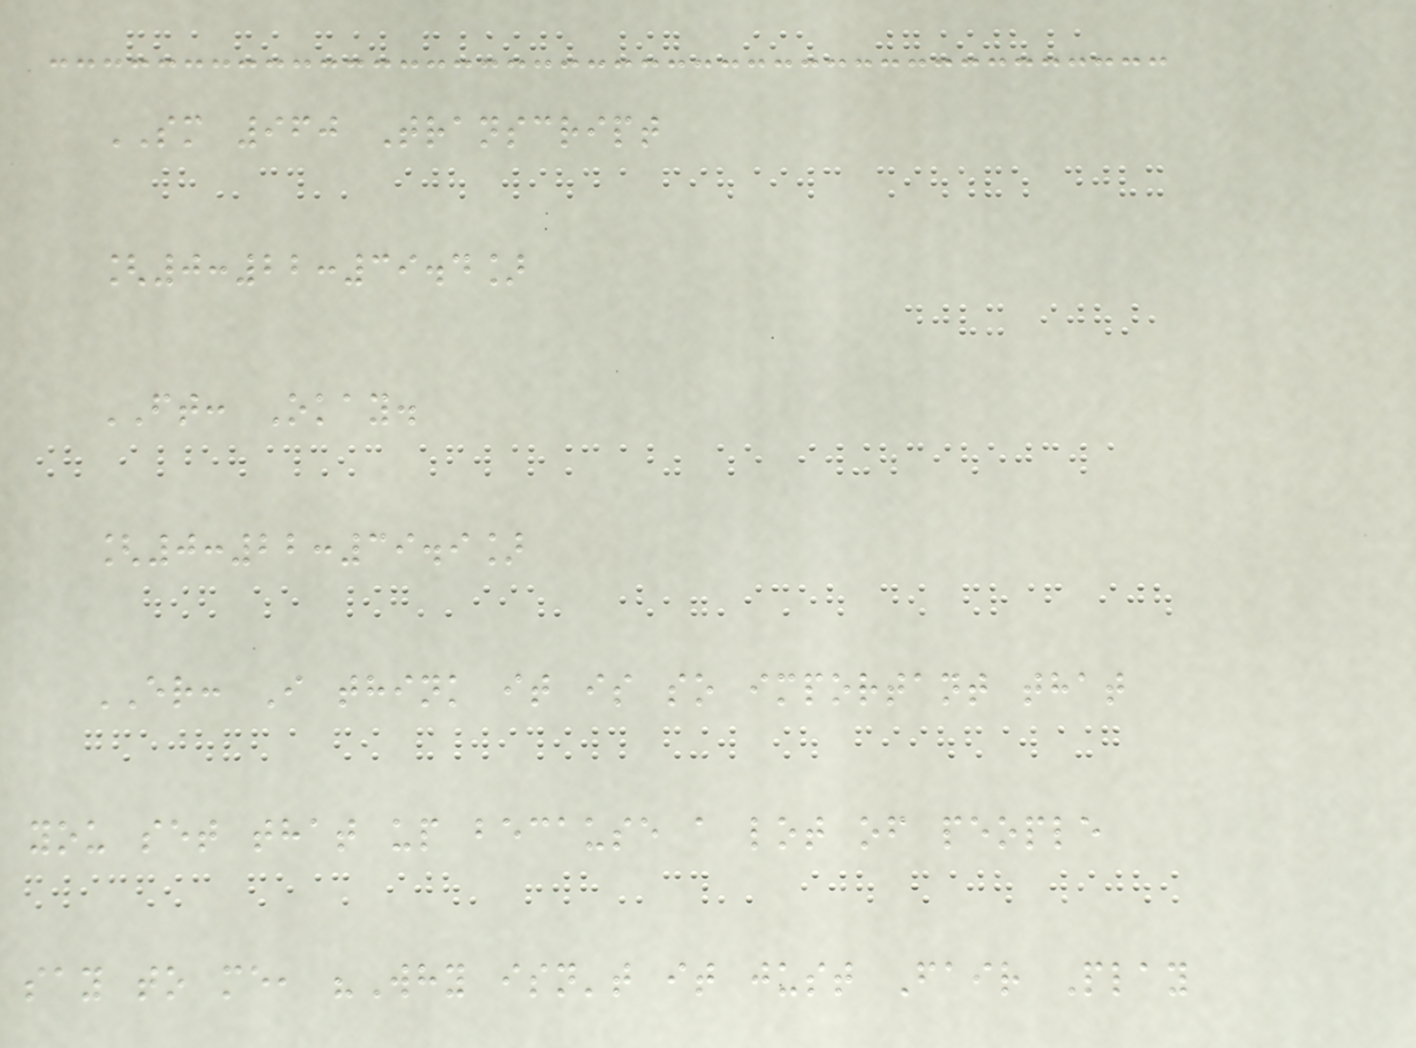SM 960 Transcript
[0:22:39.4]
FT: Okay.
[0:22:39.9]
ER: I think it is so important that
you set that up because a lot of people
say to me, "Why isn't it just Fair Play
